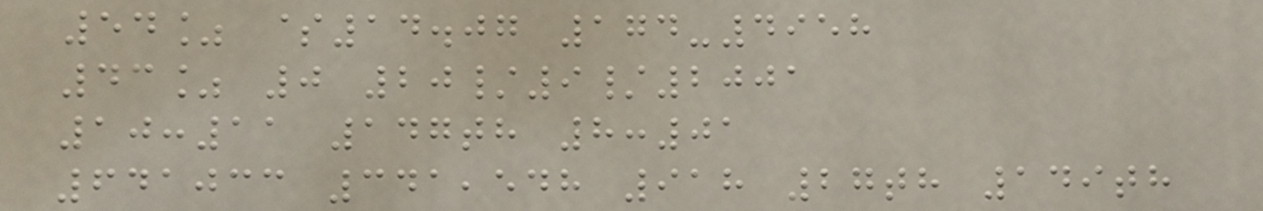54% $14.07 174-4958
43% 0 20/9/2001
10:11 147th 8:01
641033 341,548 918 27th 149th
